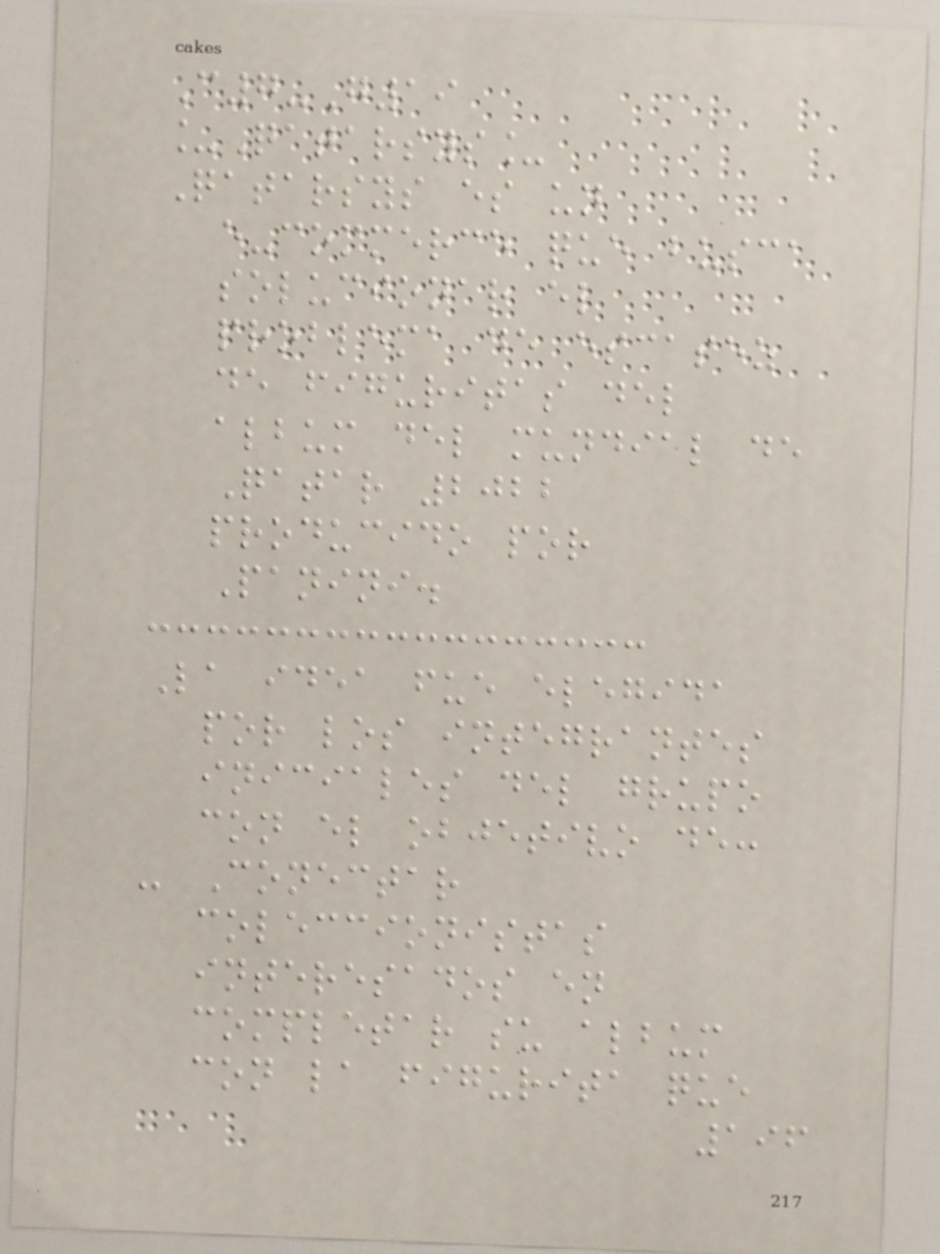C7-G19
_Qatarsys_
Qatarsys es un
e-commerce que busca
solucionar el
problema de escasez
de figuritas del
album del mundial de
Qatar 2022
producido por
Panini.
La idea fue elegida
por los integrantes
iniciales del grupo
con el objetivo de:
- Conectar
coleccionistas
interesados en
completar su album
con la figurita que
196
